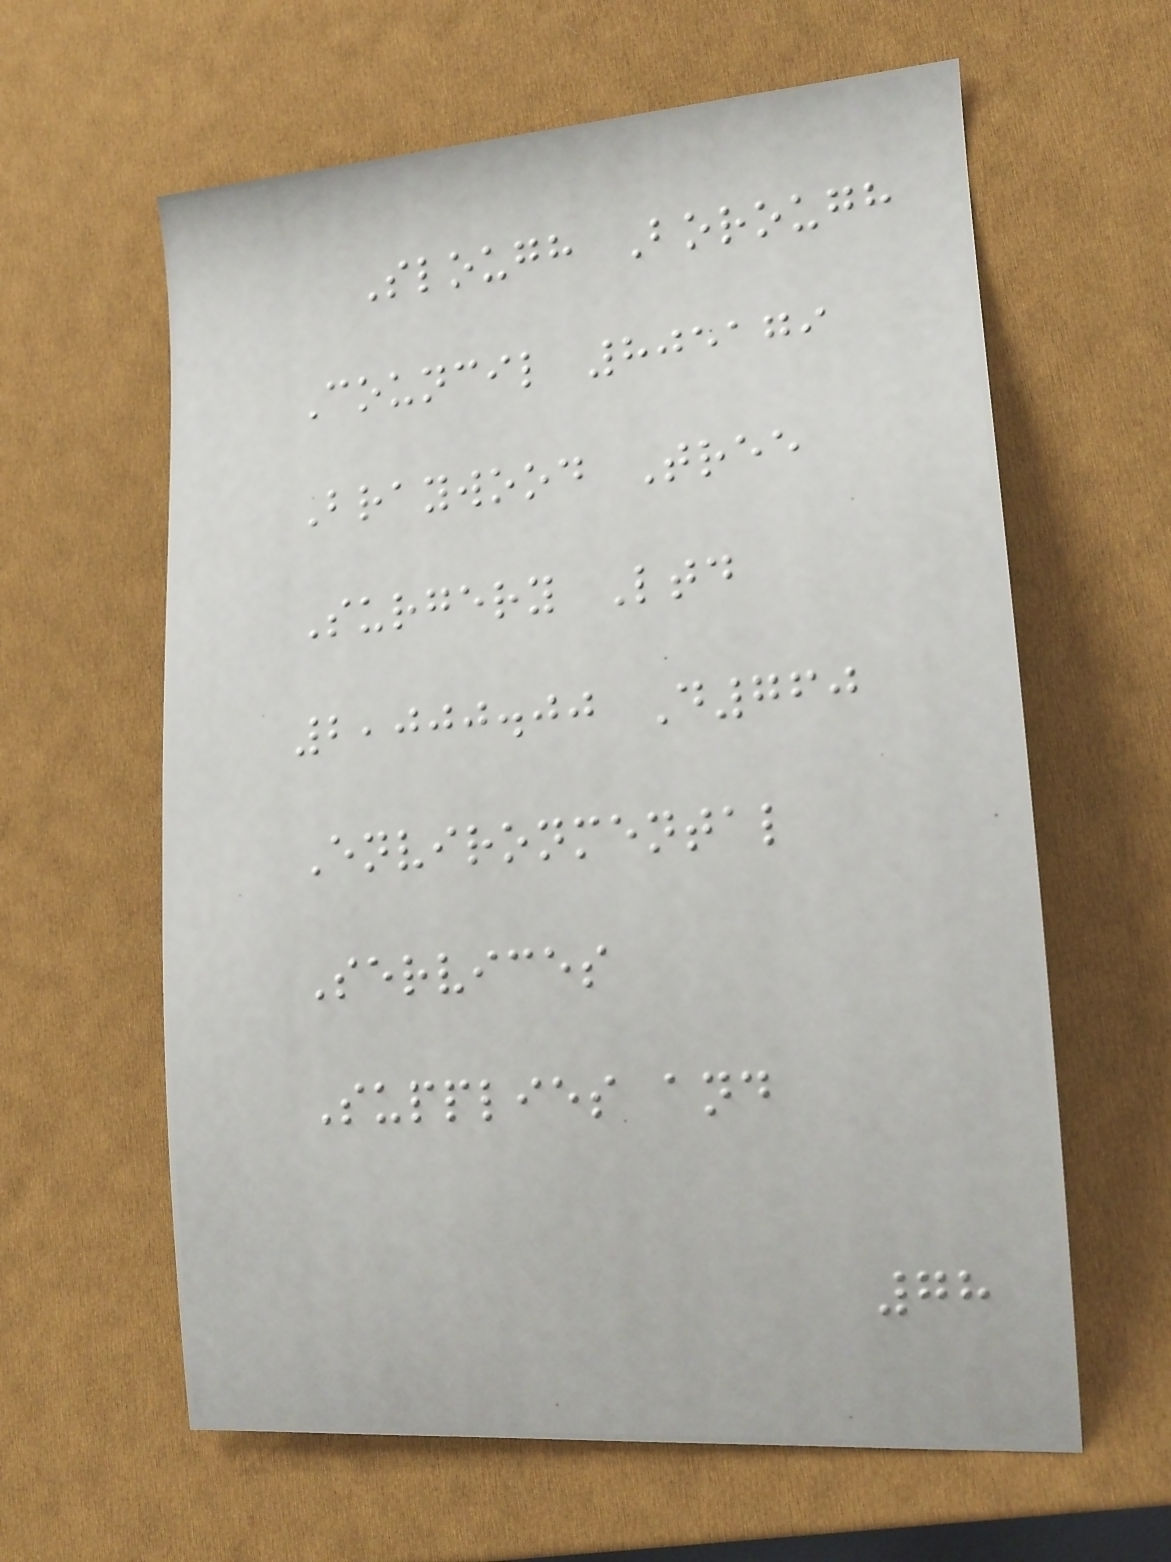Slough Borough
Council 805179
Braywood Tree
Surgery Ltd
2,000.00 D760
Environmental
Services
Supplies and
78
